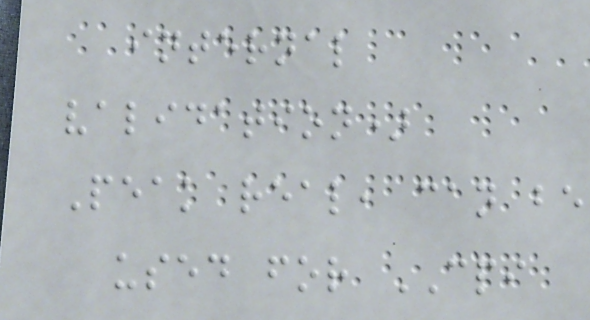internal
validation)
Peak real, can be
used for CPI
